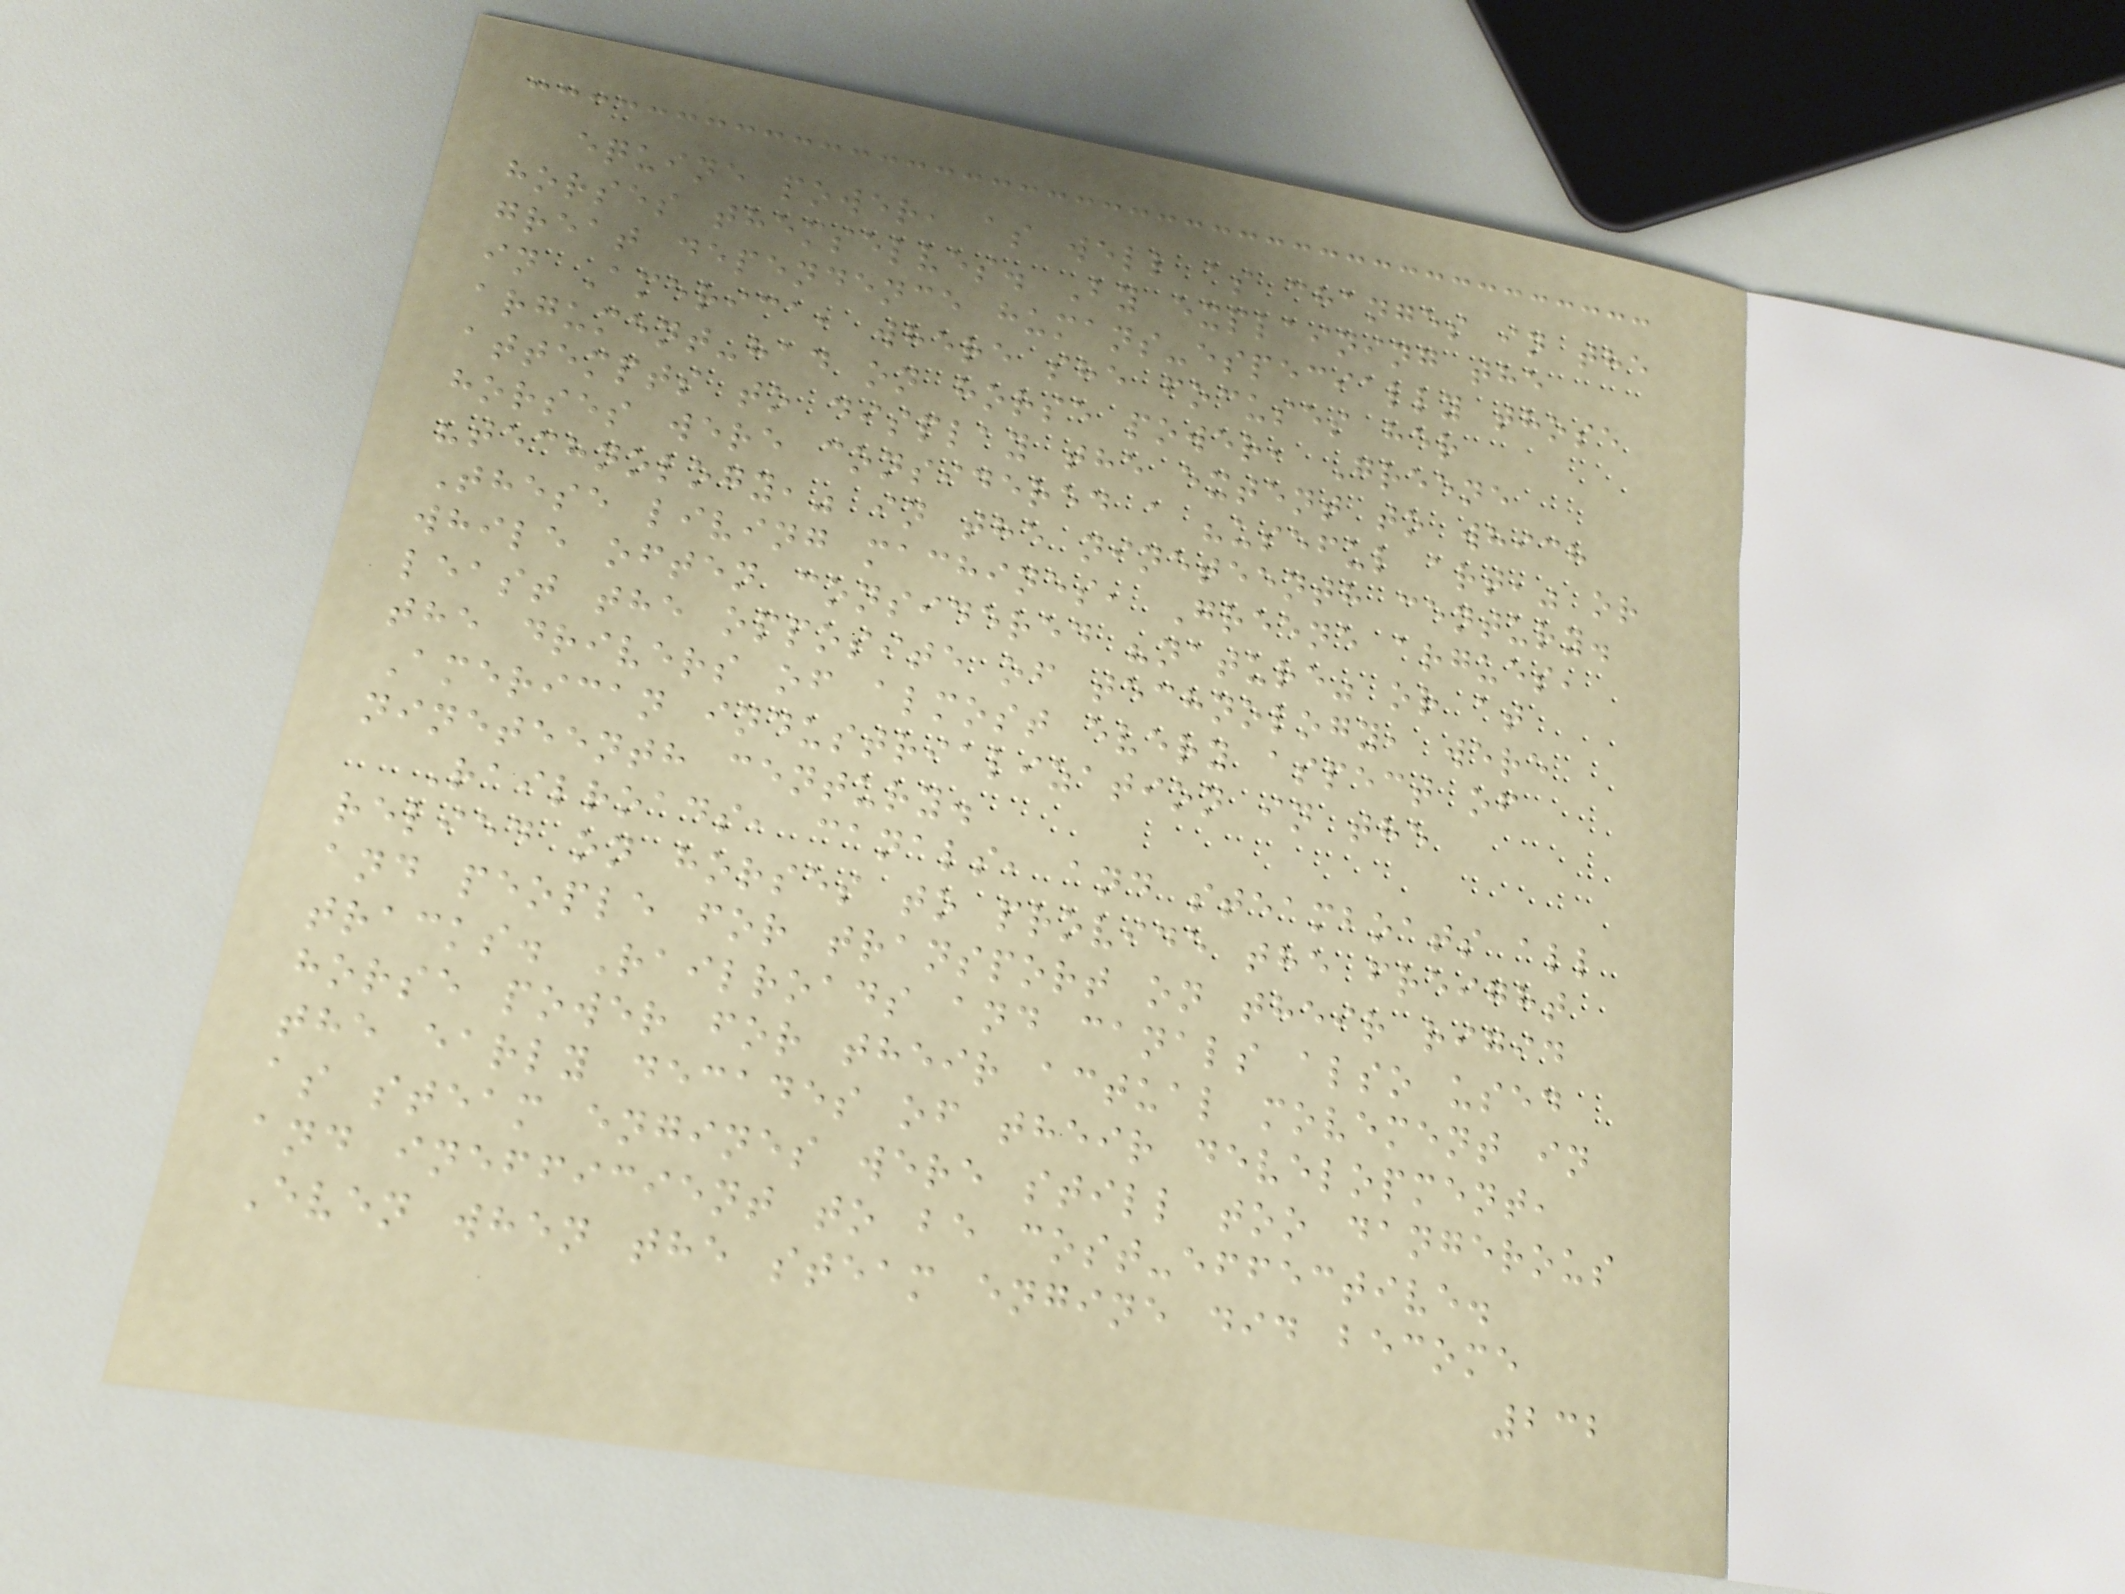equine power, as well as changes in the
horses themselves. By explaining the
great dependence humans-especially those
in America, where she focuses her
argument-had on horse power, Greene
attempts to display the extent to which
horses were considered a "useful art," or
"technology," in the nineteenth century.
These living machines, Greene argues,
while often considered "nature" or at
least the opposite of technology, were
the drivers of almost every aspect of
American industrialization in the
nineteenth century.
Railroads, canals, and steamboats all
relied on horses to provide the freight
and people for transport on their rigid
tracks. Railroads and canals also used
horse power for their actual movement in
the early decades of their development,
as steam engines were still too dangerous
and inefficient to be cost-effective.
Even when the steam engine did become
232
